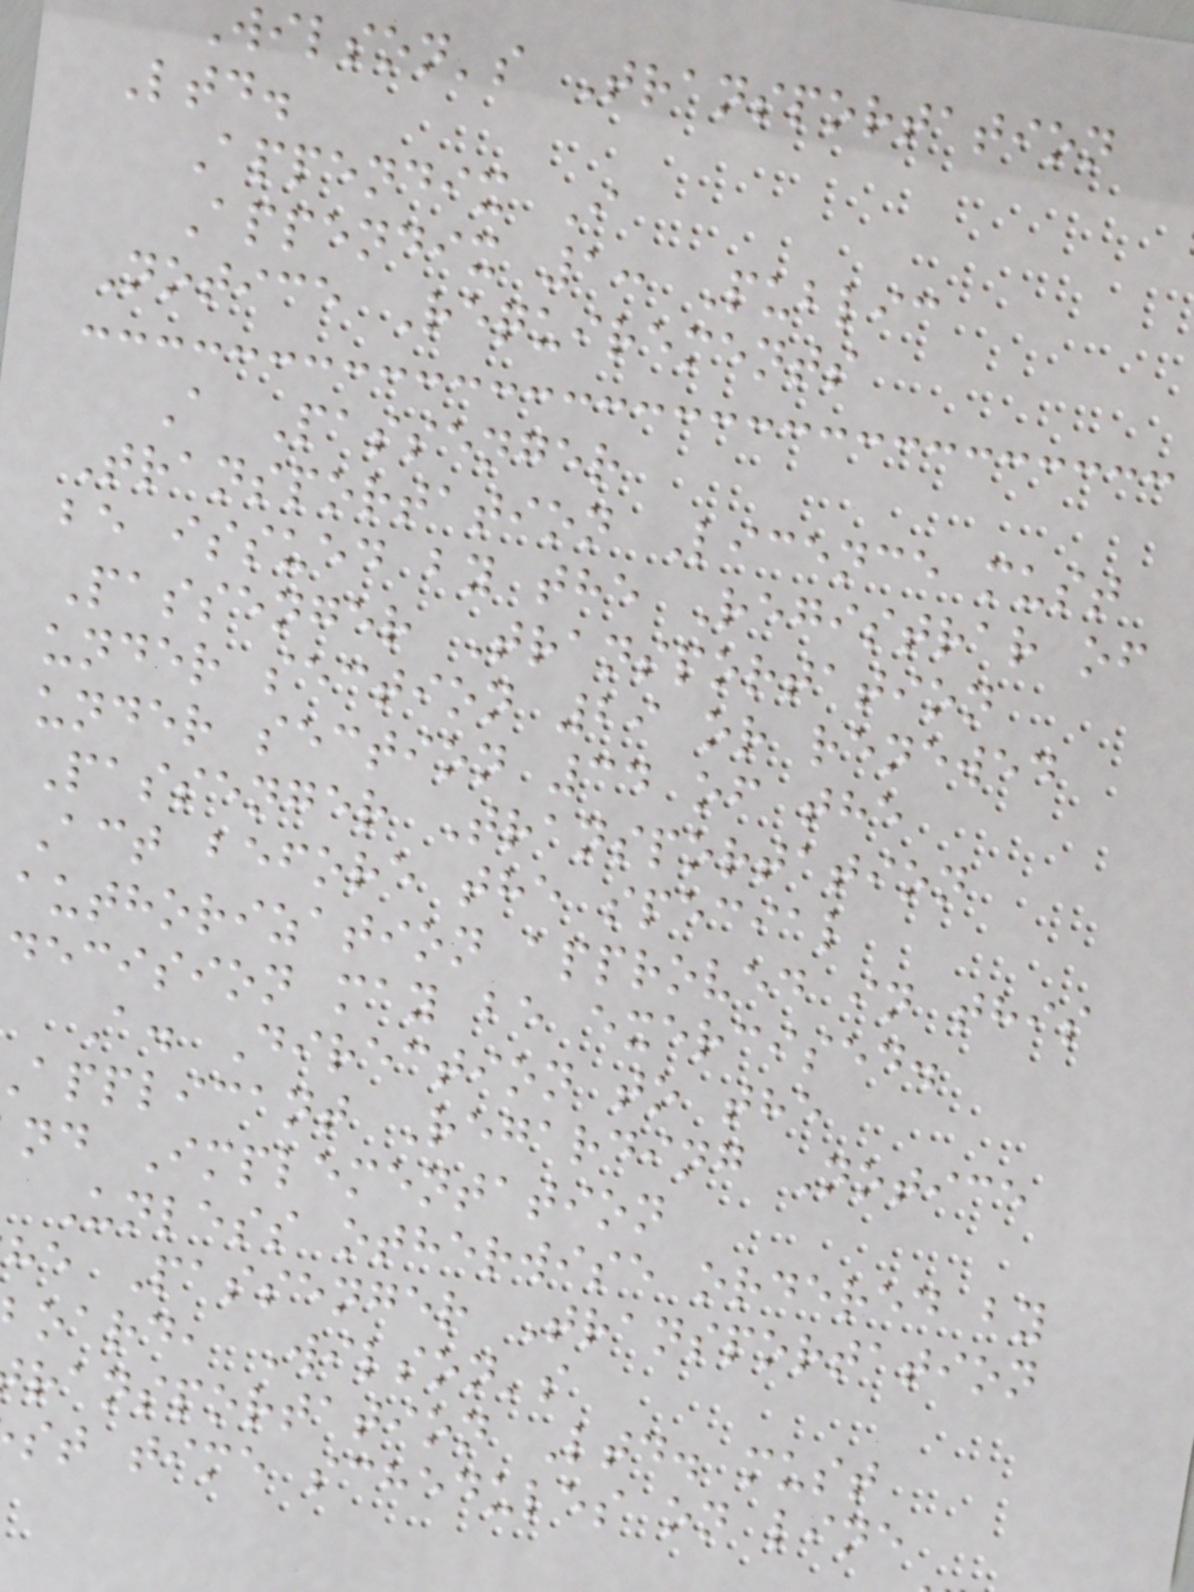wilson's Transportation
Ltd.
Appendix I
Appendix 1: Public
Notice Requirements
A Passenger
Transportation Licence must
be issued by the Registrar of
Passenger Transportation
under section 29 or renewed
under section 34 of the
Passenger Transportation
Act before the special
authorization approved in this
decision may be exercised.
A. Direction to the
applicant Regarding Notice
nd Implementation
Unless otherwise ordered by
he Passenger Transportation
oard, Wilson's
ransportation Ltd. must
st time schedules on line
